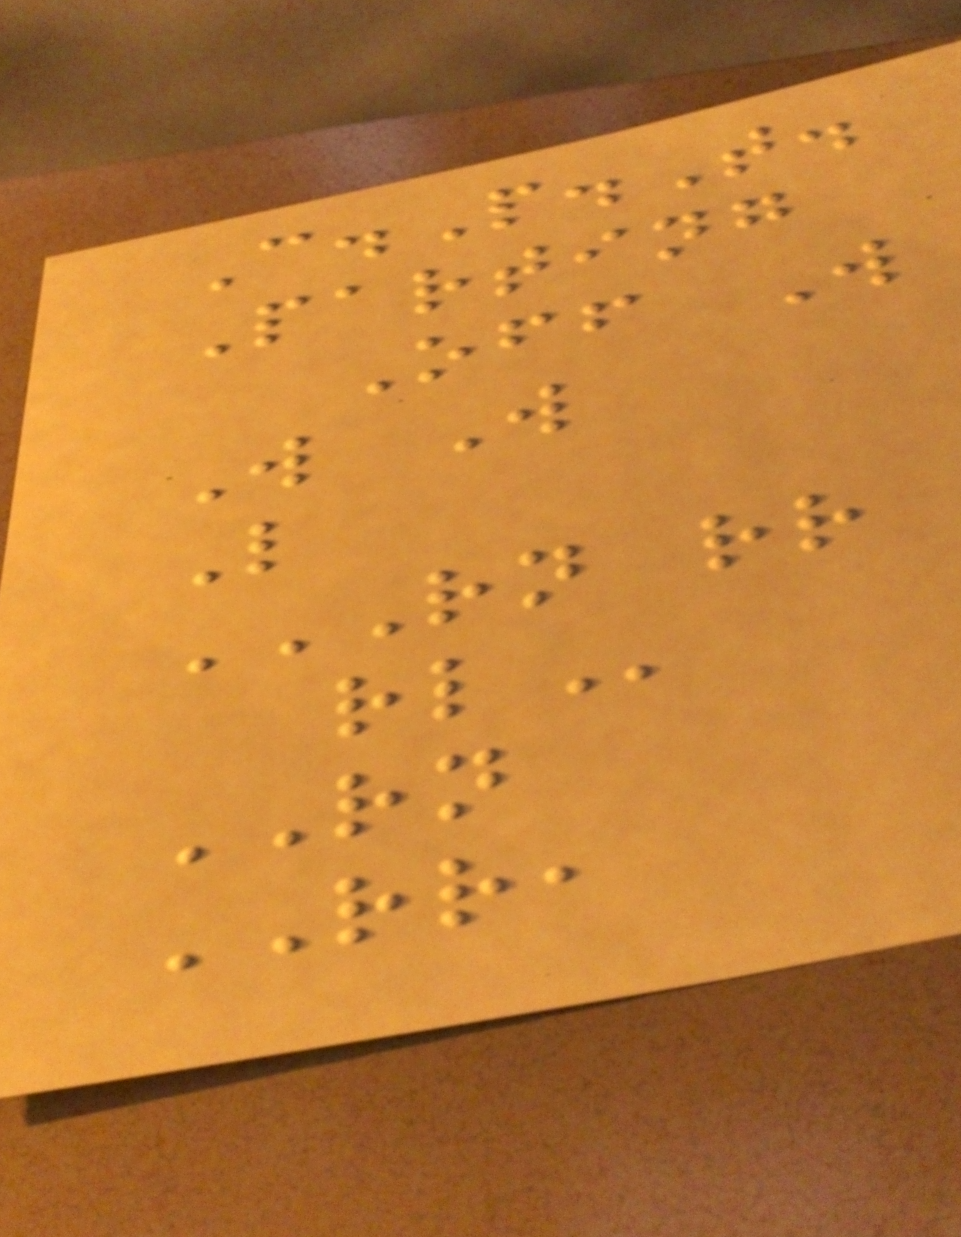C.P.T.
Parting
Off W
W W
L
RN RR
RL
RN
RR,
